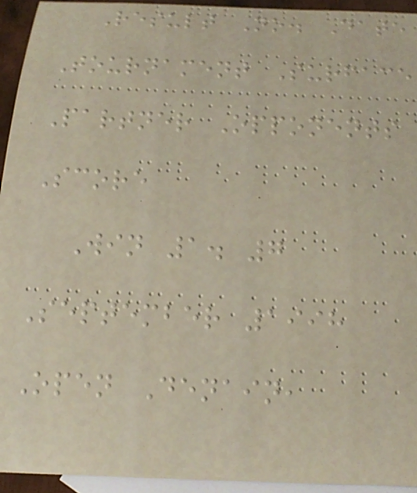Result No. Date
Tournament Surface
Partner Opponents
Score
Win 1. 7
September 1998
Open Denain,
